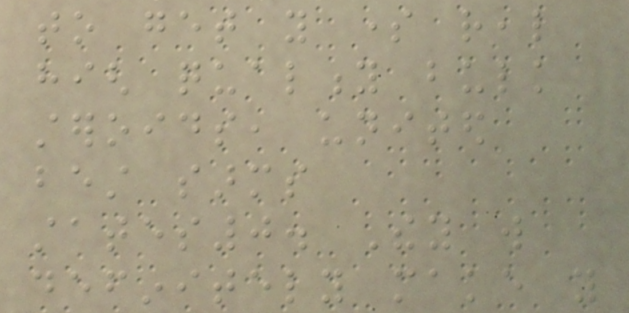to get you some real
high quality bulk
steroids, united
best sarms
states0. They will
definitely make you
